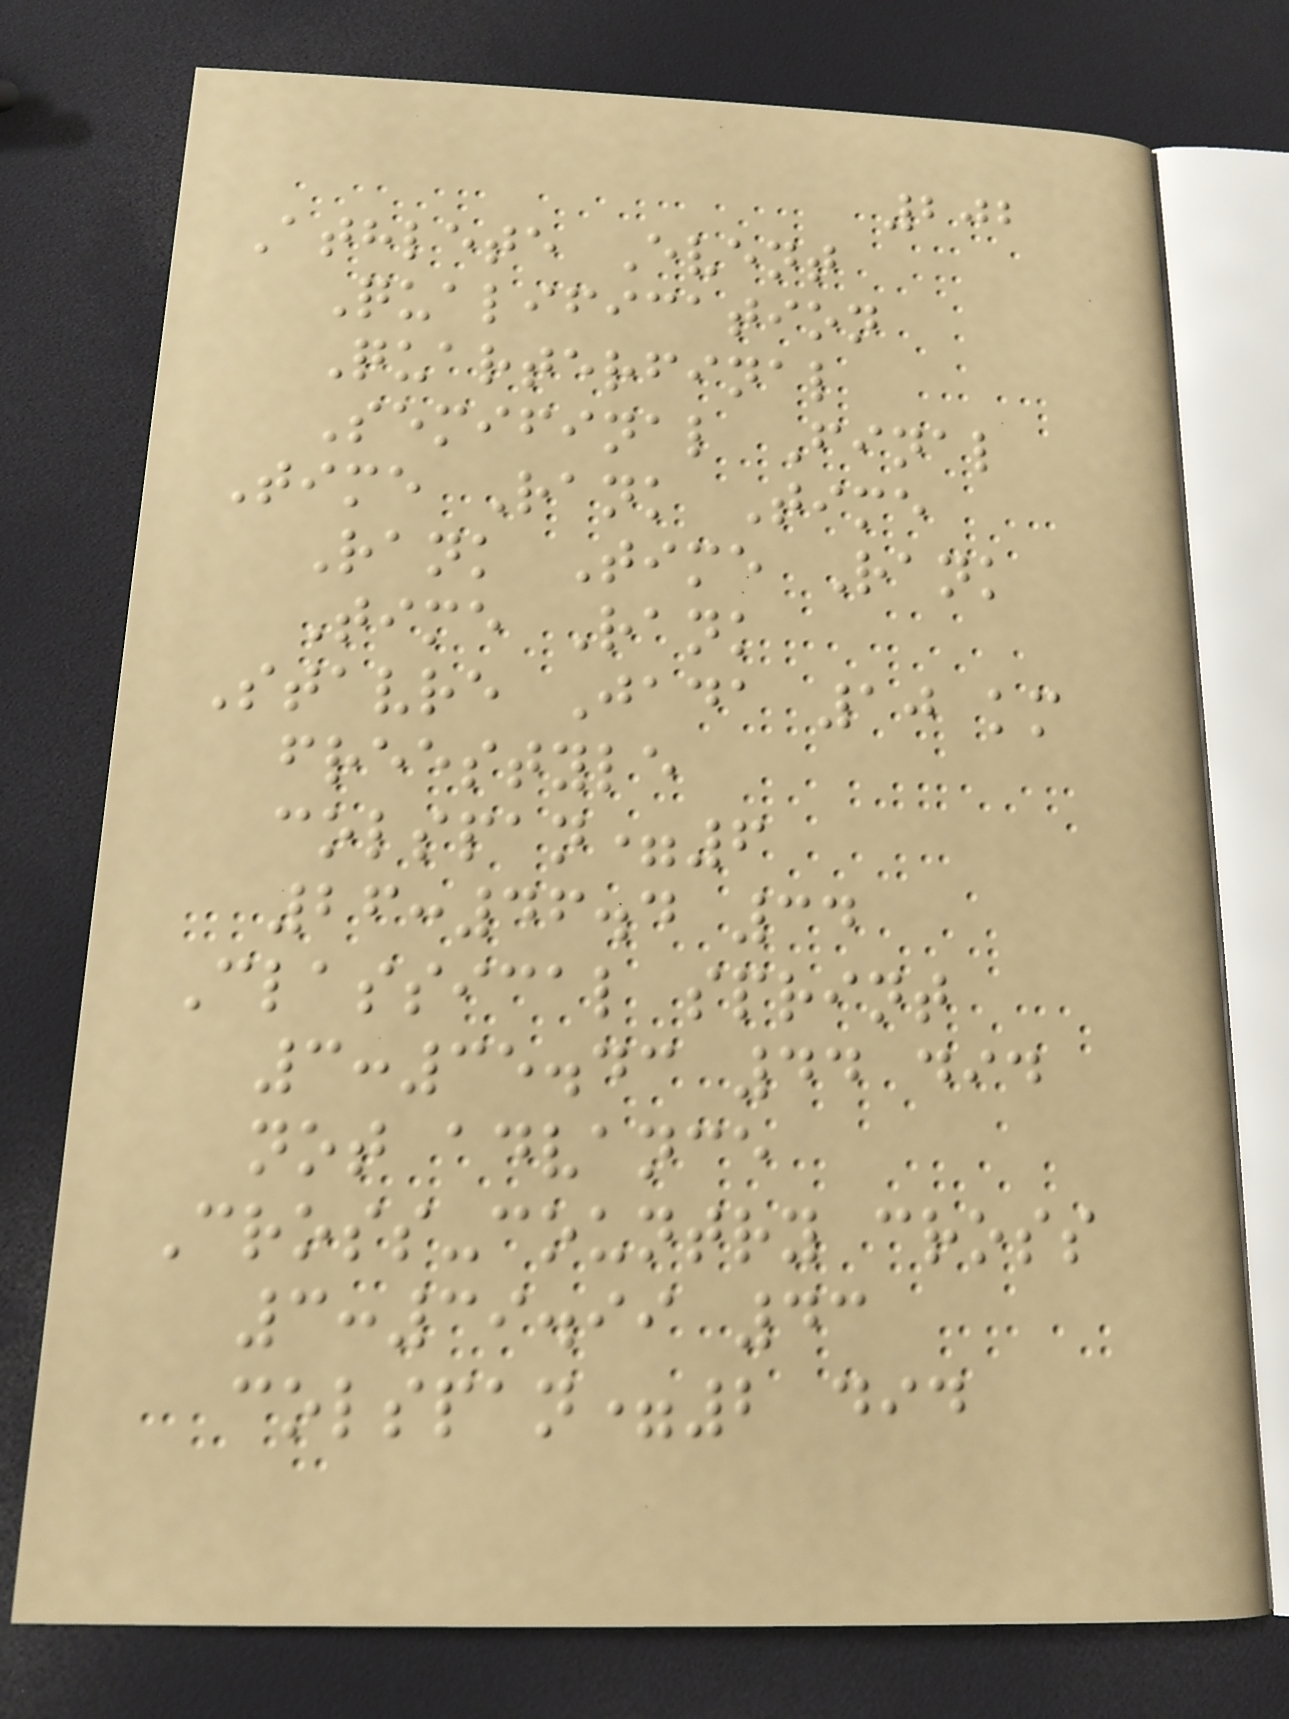202
Athlete Event
Qualification
Quarterfinal
Semifinal Final
Time Rank Time
Rank Time Rank
Time Rank
Stavre Jada 10 km
freestyle
colspan=6
26:46.4 34
Classical sprint
3:35.43 44 did
not advance
Cross-country cross
3:39.99 43
colspan=2 did
